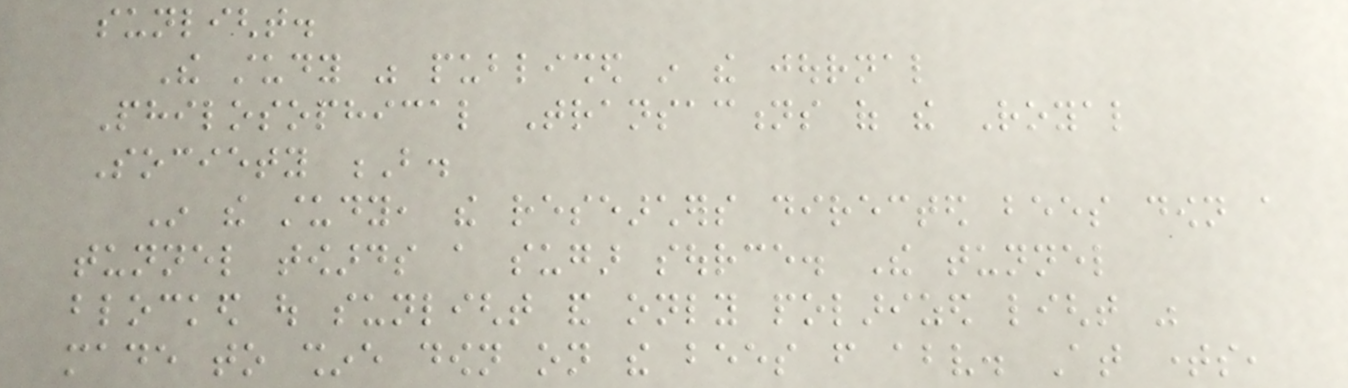sunlight.
The study was published in the journal
Philosophical Transactions of the Royal
Society B.
In the study, the researchers directed bees down a
tunnel towards a sugar source. The tunnel
blocked out sunlight and only polarized light was
made to shine down on the bees from above. At times,
